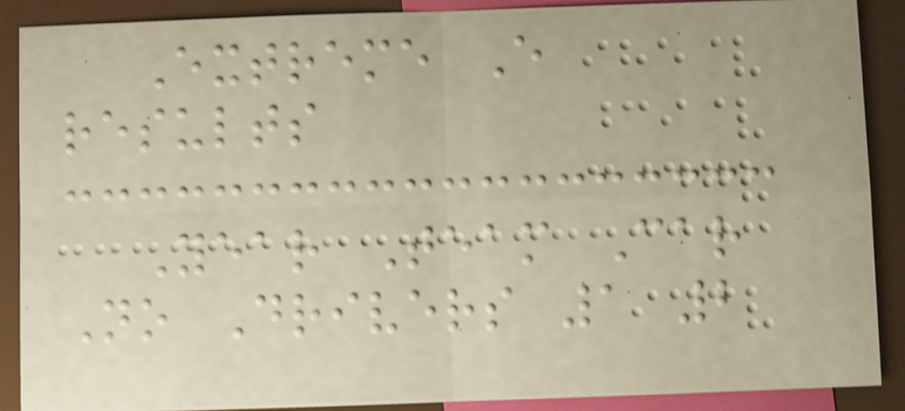Extreme E
results
Year Team Car
No Drivers 1 2
